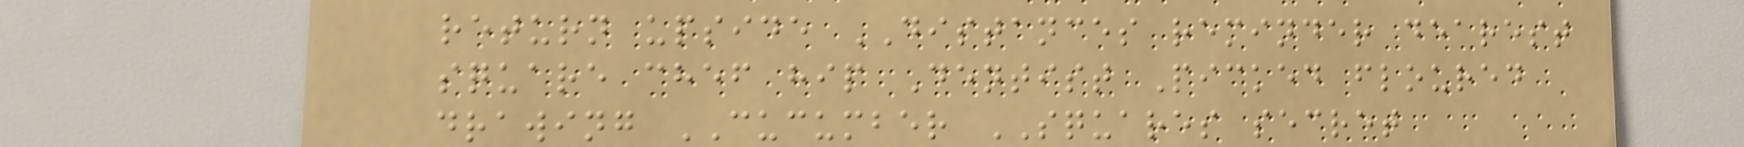return upside DISTANCES reminder dearest
square chef hip Dentist Picked floured
drawing CUCUMBER SQUARES secret
